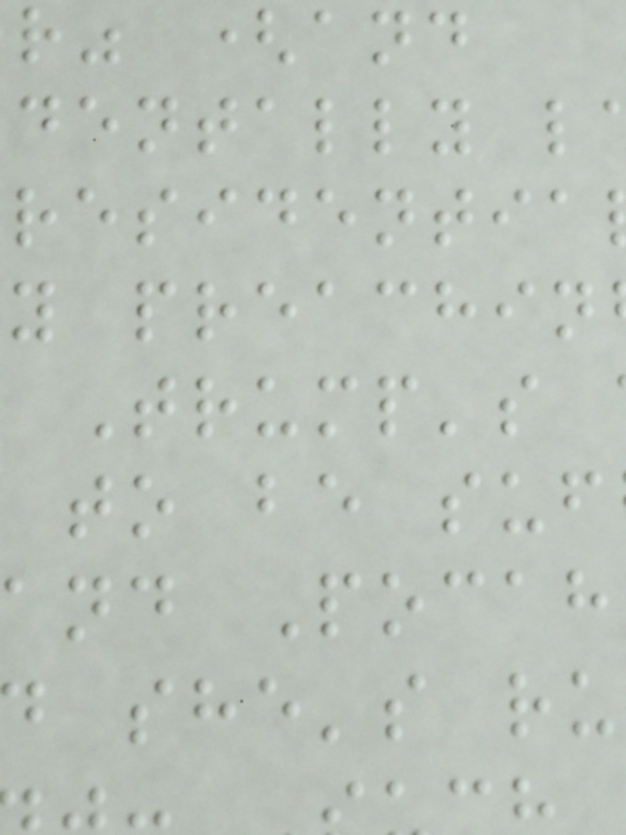r" (and
dentally l
y preachin
Trump's
to be suf
and Pocah
she's ru
